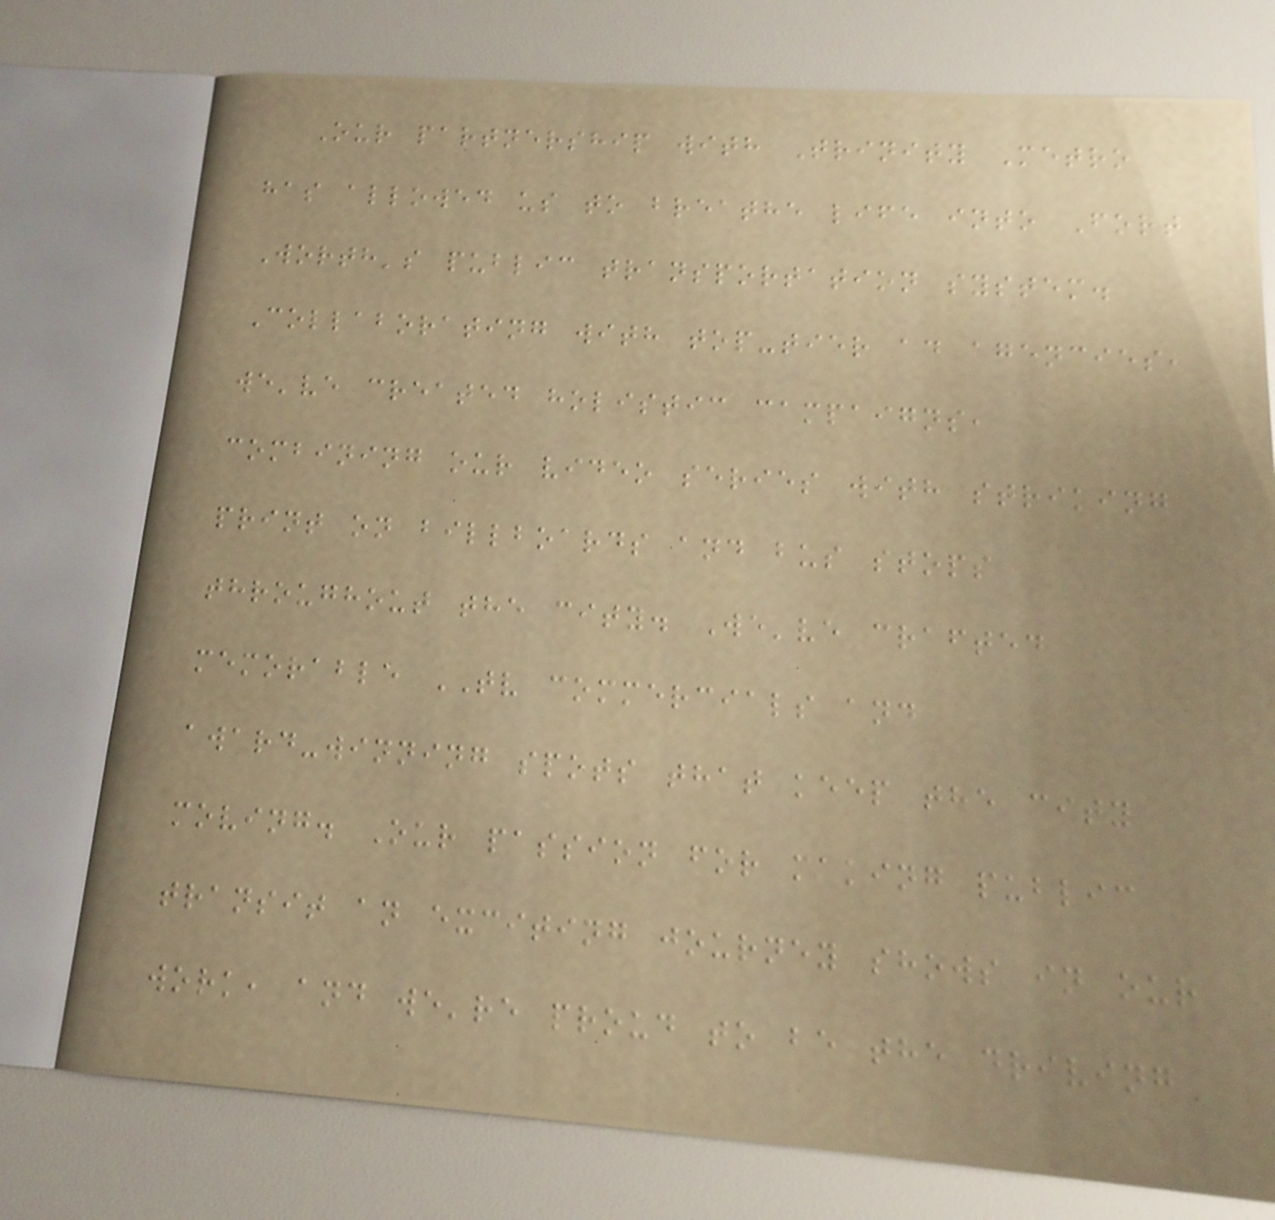Our partnership with Trinity Metro
has allowed us to breathe life into Fort
Worth's public transportation system.
Collaborating with top-tier ad agencies,
we've created holistic campaigns,
combining our video series with striking
print on billboards and bus stops
throughout the city. We've crafted
memorable TV commercials and
award-winning spots that keep the city
moving. Our passion for making public
transit an exciting journey shows in our
work, and we're proud to be the driving
